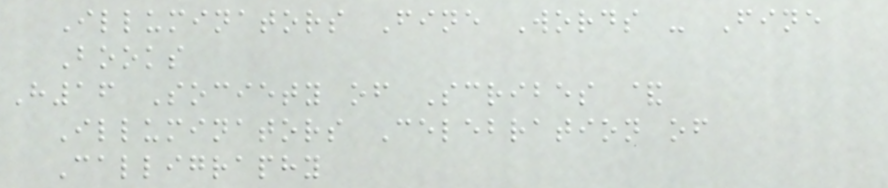Illuminators Fine Words - Fine
Books
H16 Society of Scribes &
Illuminators Celebration of
Calligraphy
